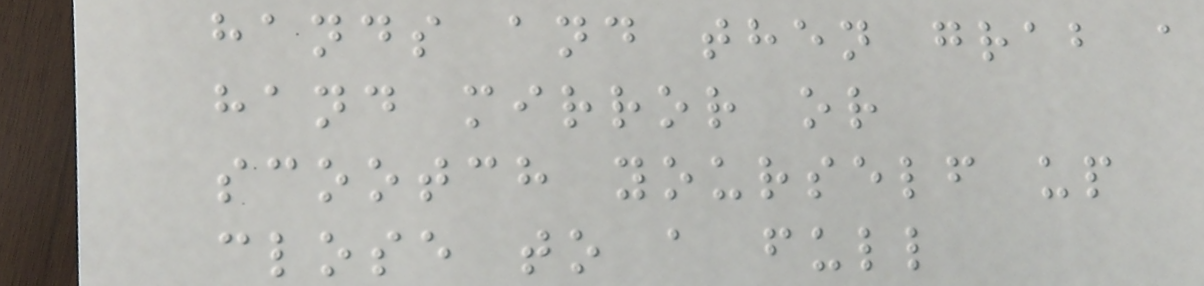hands and then grab a
hand mirror or
scootch yourself up
close to a full
